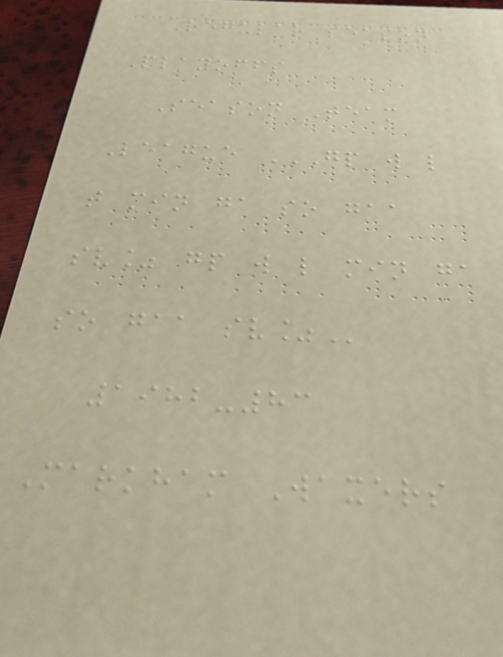Regular season
Playoffs
Season Team
League GP W L
T MIN GA SO GAA
SV% GP W L MIN GA
SO GAA SV%
1982-83
Markham Waxers
